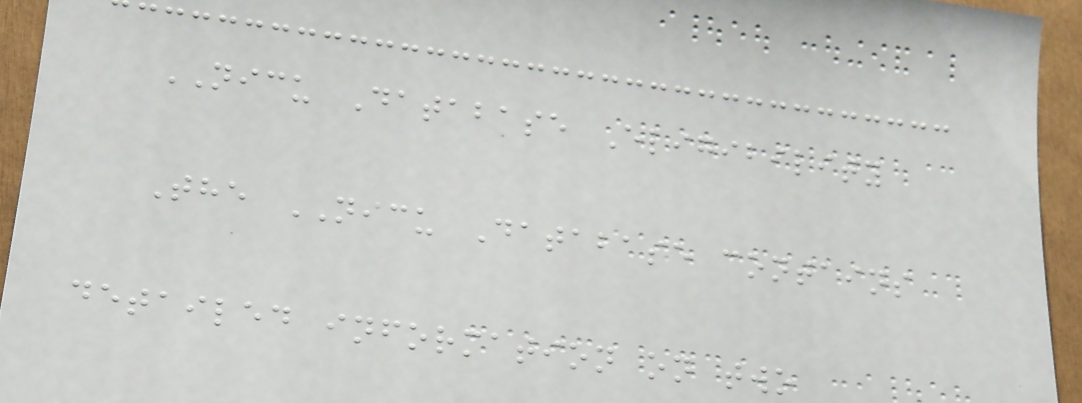NICU Database Eligibility
The NICU Database contains
detailed information on two
